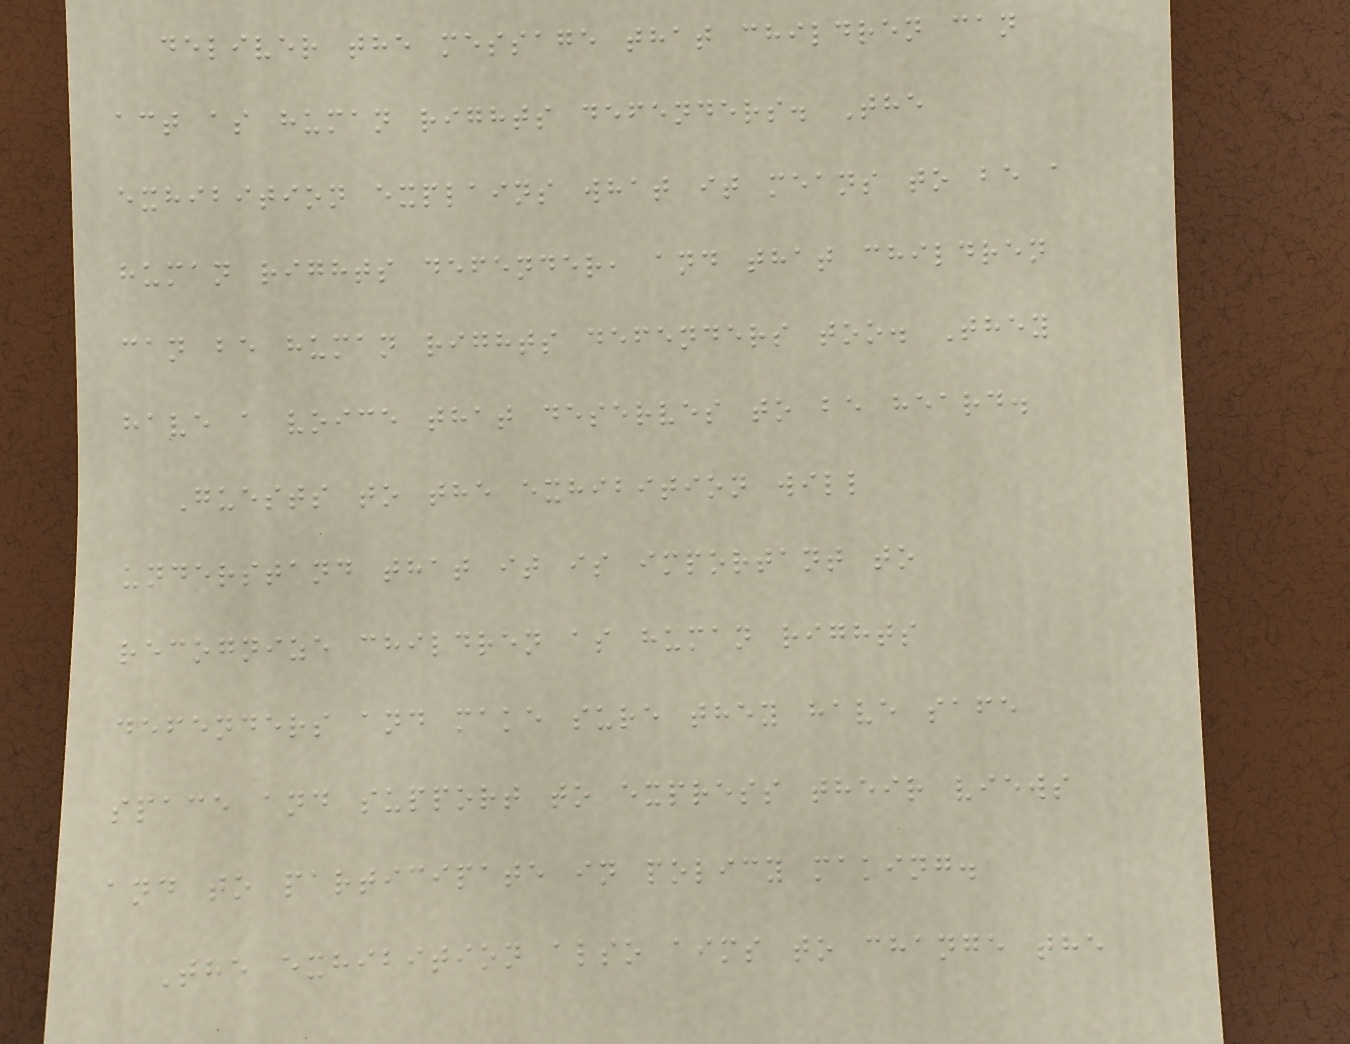deliver the message that children can
act as human rights defenders. The
exhibition explains what it means to be a
human rights defender, and that children
can be human rights defenders too. They
have a voice that deserves to be heard.
Guests to the exhibition will
understand that it is important to
recognize children as human rights
defenders and make sure they have safe
space and support to express their views
and to participate in policy making.
The exhibition also aims to change the
